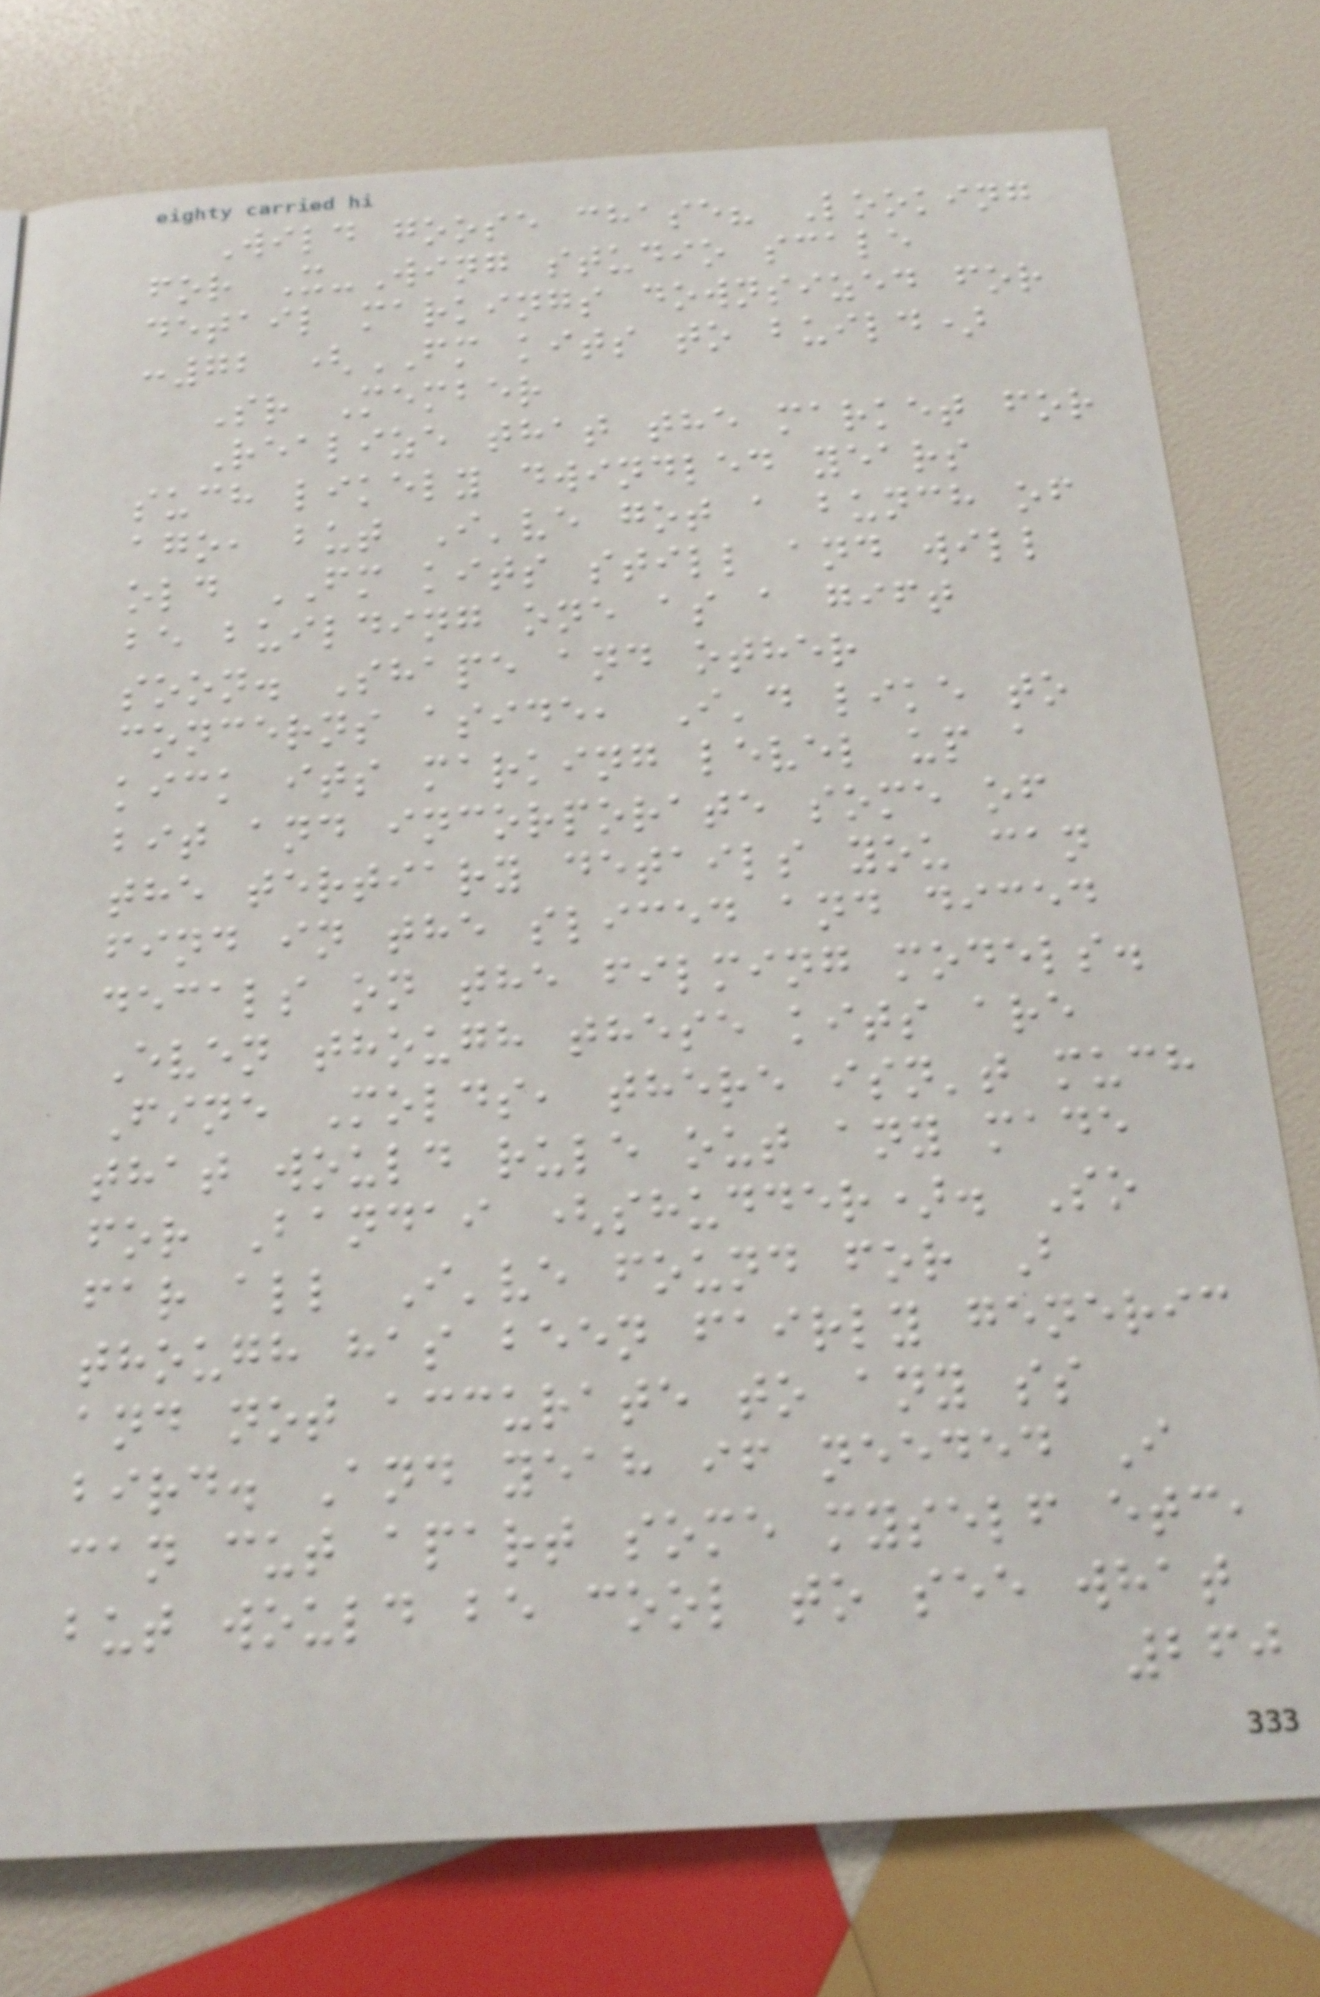Wild goose chase? Looking
for X-Wing studio scale
detail markings downsized for
:72 (FM kits to build)
Sr Member
Realize that the market for
such likely dwindled years
ago, but I've got a bunch of
old FM kits still and will
be building one as a gift
soon. Shape and other
concerns aside, I'd like to
kick its marking level up a
bit and incorporate some of
the tertiary details you can
find in the sliced and diced
decals on the filming models.
Even though these kits are
Fine Molds, there isn't much
that would rule out any made
for Bandai (shudder). So
far all I've found for B
though has been fairly generic
and not accurate to any ss
bird. And yeah if needed I
can cut apart some myself etc,
but would be cool to see what
260
